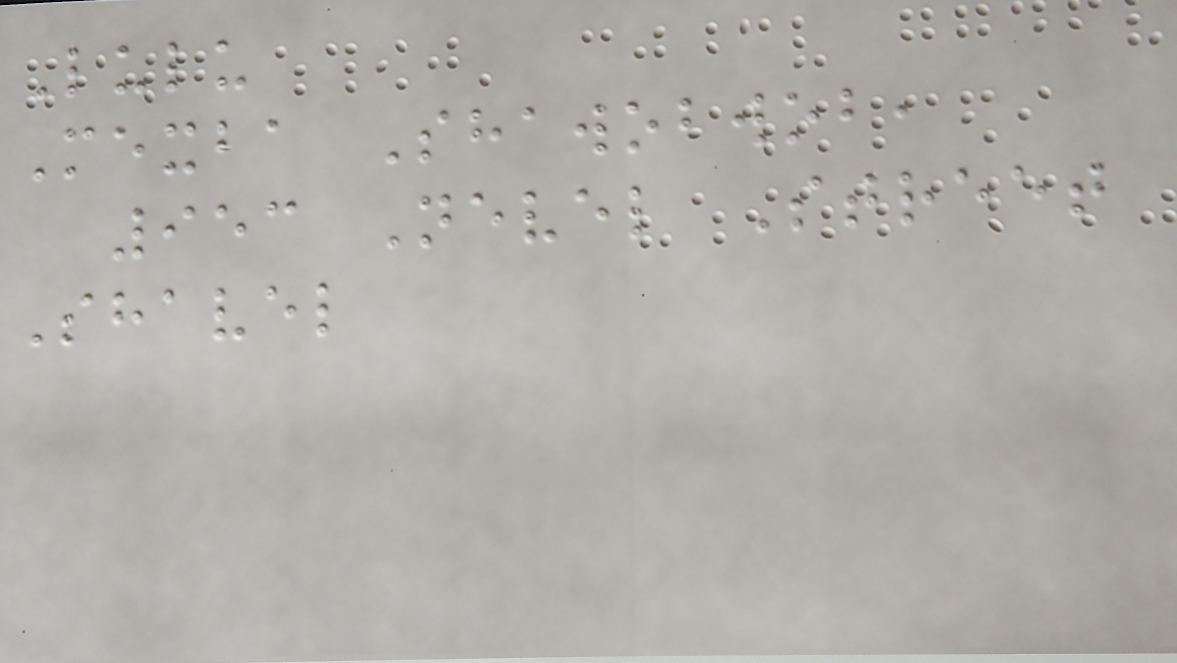Lulu
Mexba Shawobwob,
953 Nevel Street
Shavel
